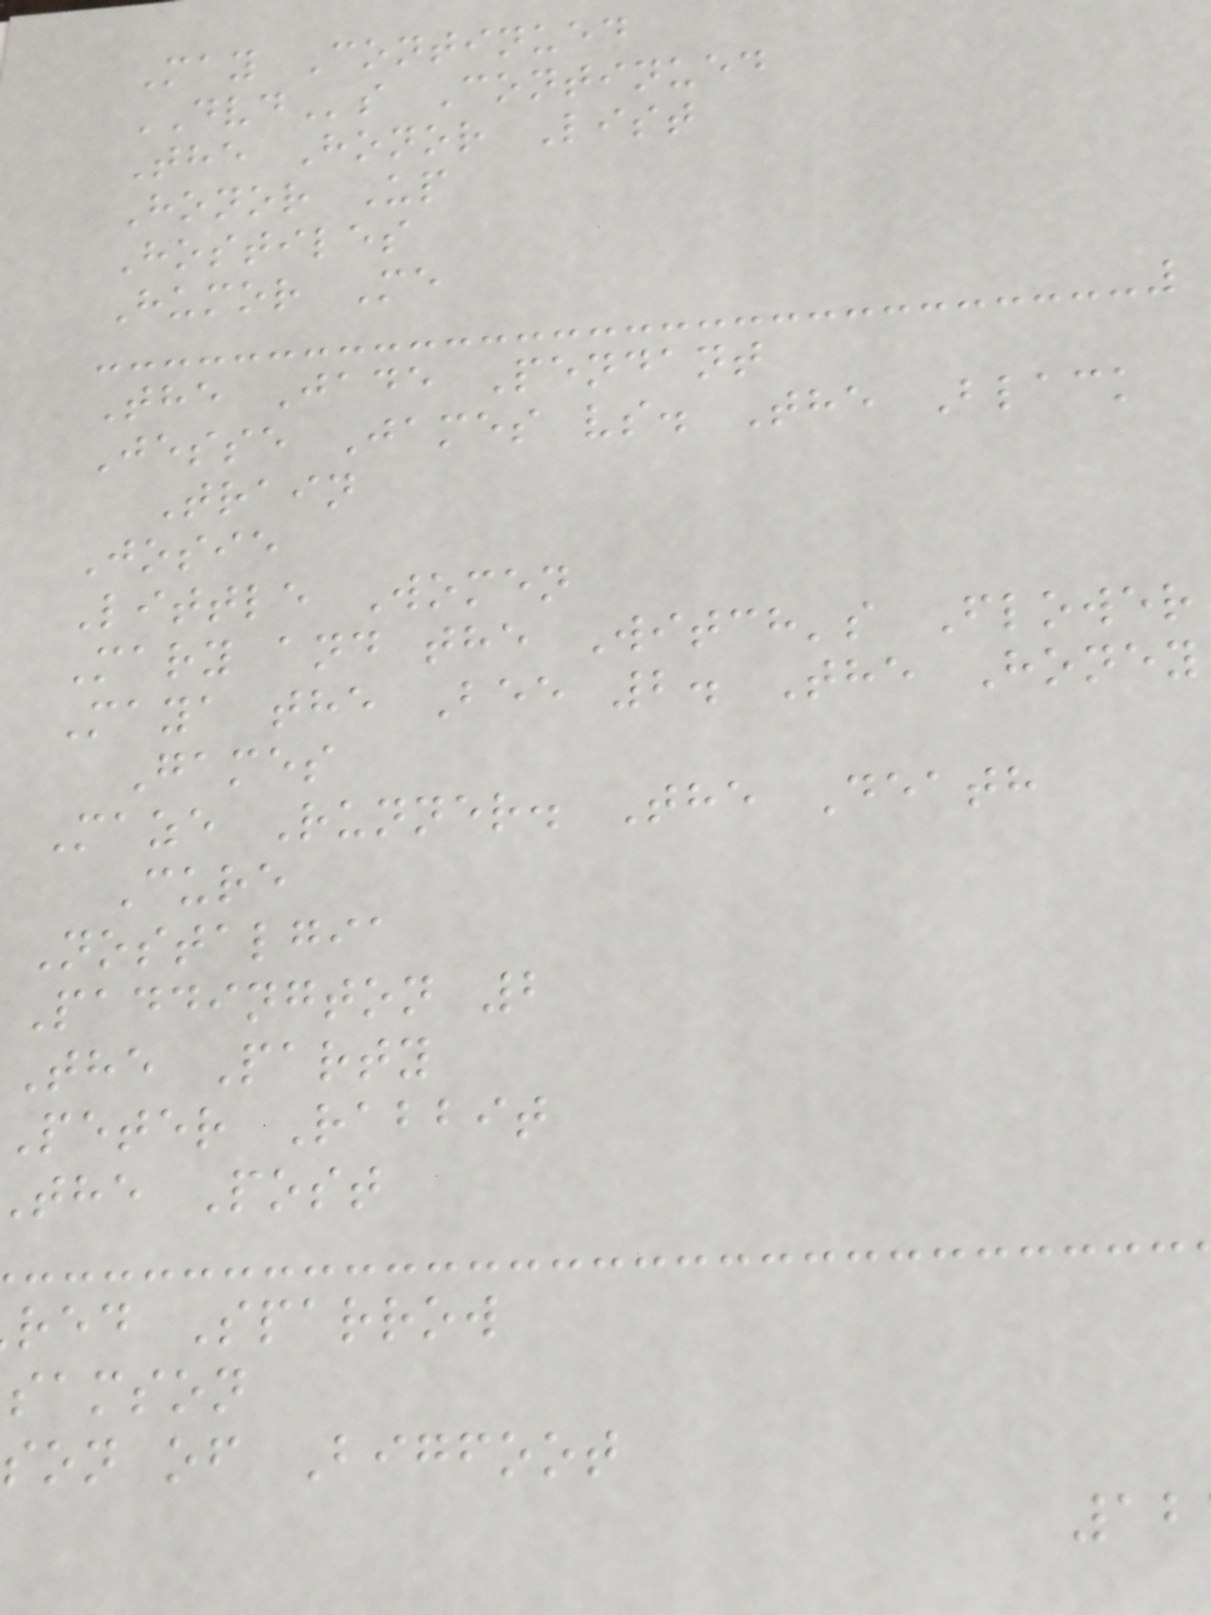May Continued
DVDs Continued
The Honor List
Honor Up
Hostiles
Humor Me
The Jade Pendant
Jesse James vs. The Black
Train
Josie
Little Women
Mary and the Witch's Flower
Maya the Bee 2. The Honey
Games
Maze Runner. The Death
Cure
Nostalgia
Paddington 2
The Party
peter Rabbit
the Post
red Sparrow
samson
son of Bigfoot
